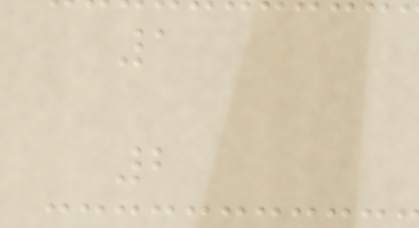1
2
